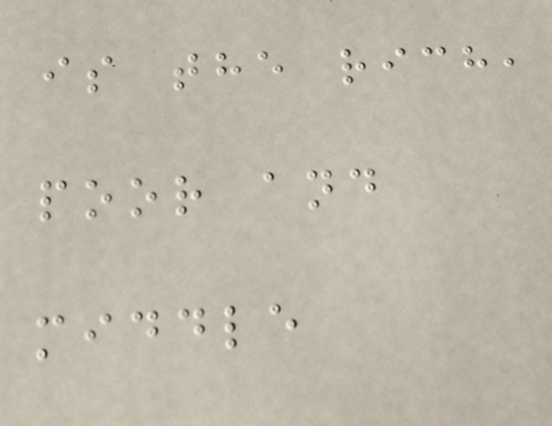is the rich,
poor and
middle
